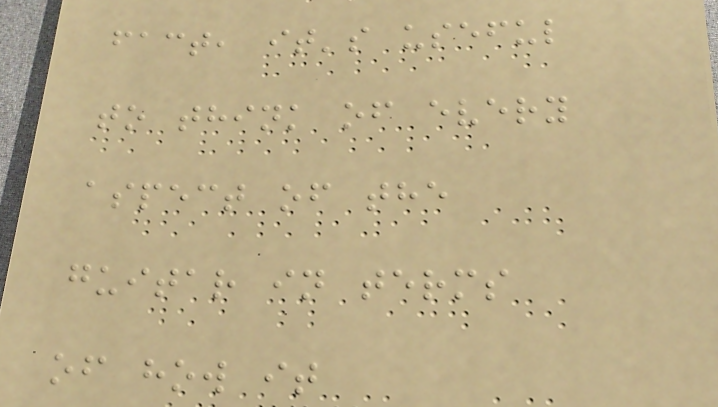fact, it's useful
to think of every
aspect of the
guitar in terms
of how it
